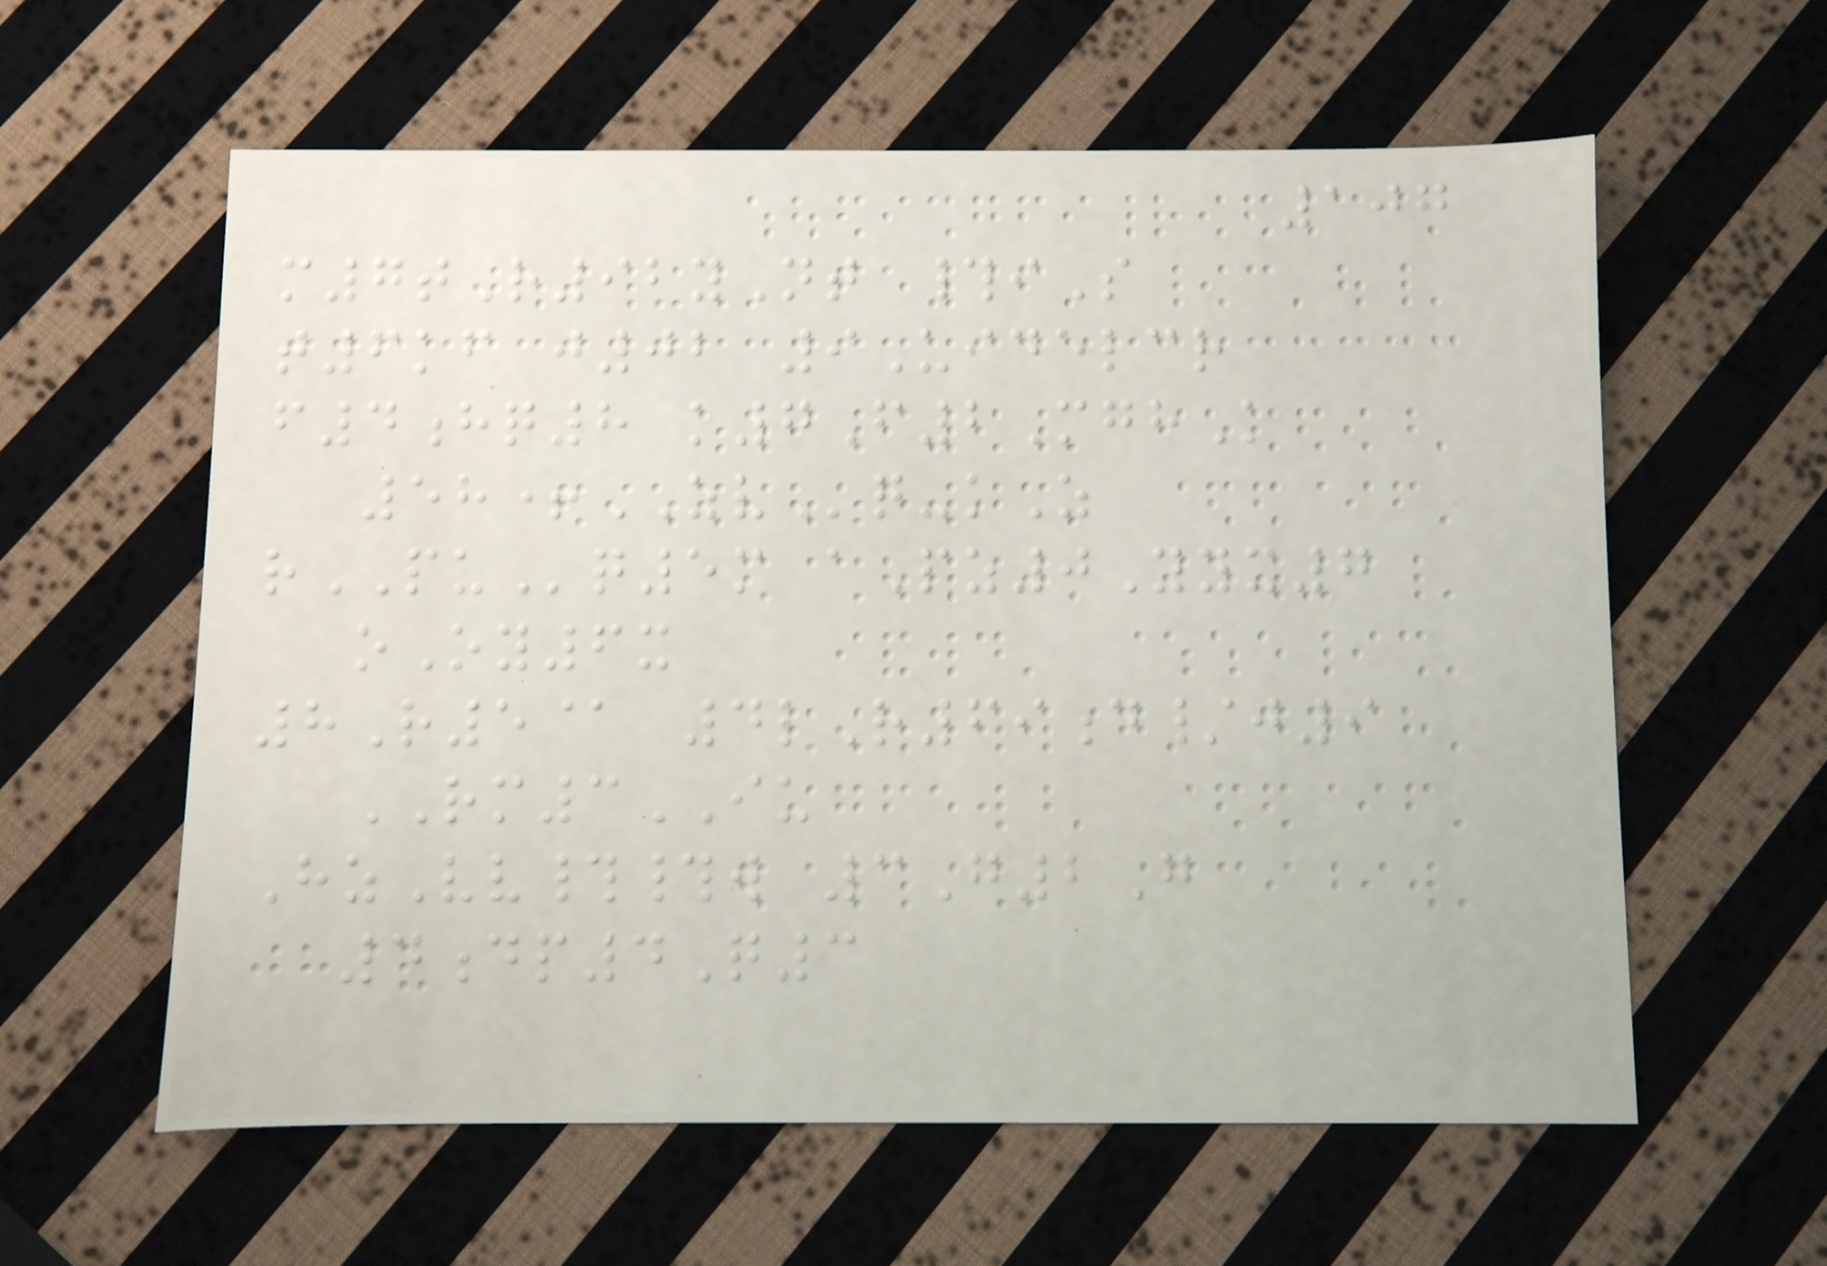107
m7tR92yNt #iS
t6kf j02 9Uidelcr
f4hq8 k7F2MghK
58+ZVq-kZ
rPUq5m aPz0Yyx7
oOy6x
8R5@ 4lR69d/j9
RM3IU
HzVv##w 3G2G
4dp4Q3
